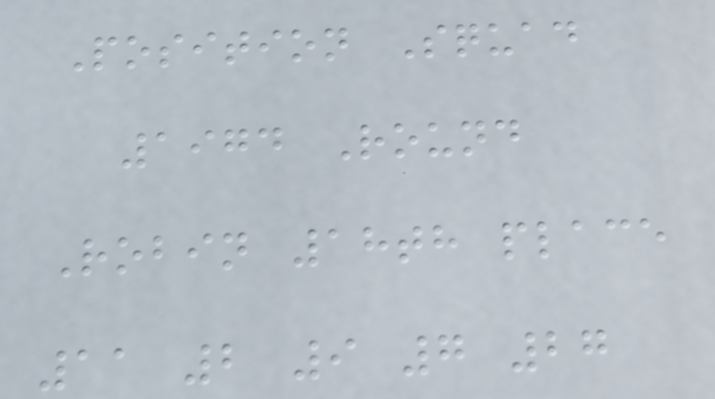Position Squad
1974 Round
Robin 18th place
11 2 9 7 27
